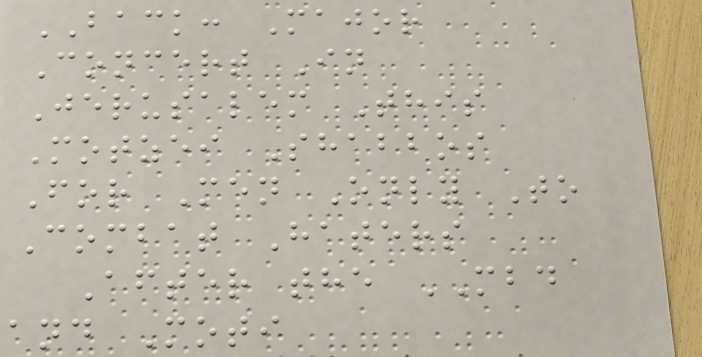BACK: Major
Concert In
Jerusalem This
Motzei Shabbos
For Men Only To
Combat Haters
After the MBD
and Moti
